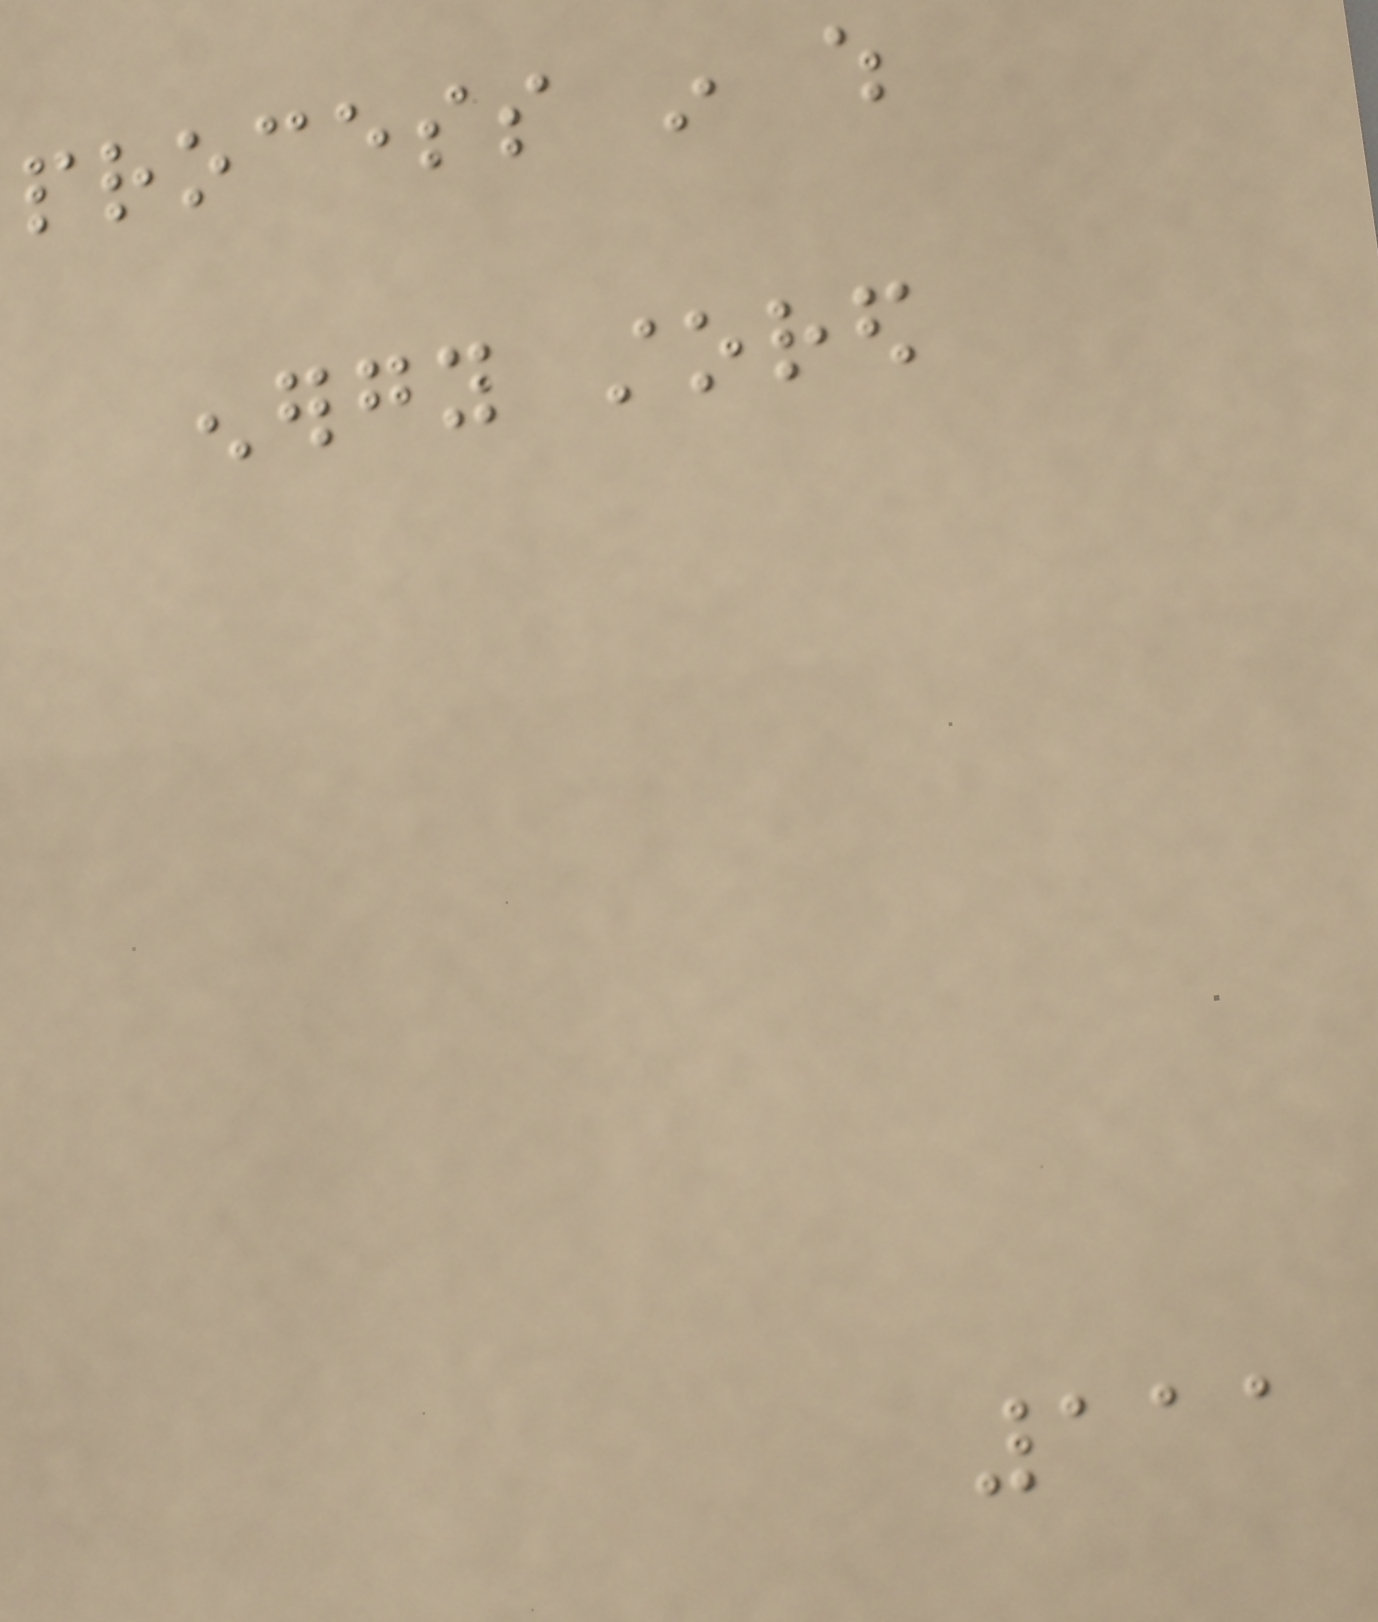process in which
energy stored
111
